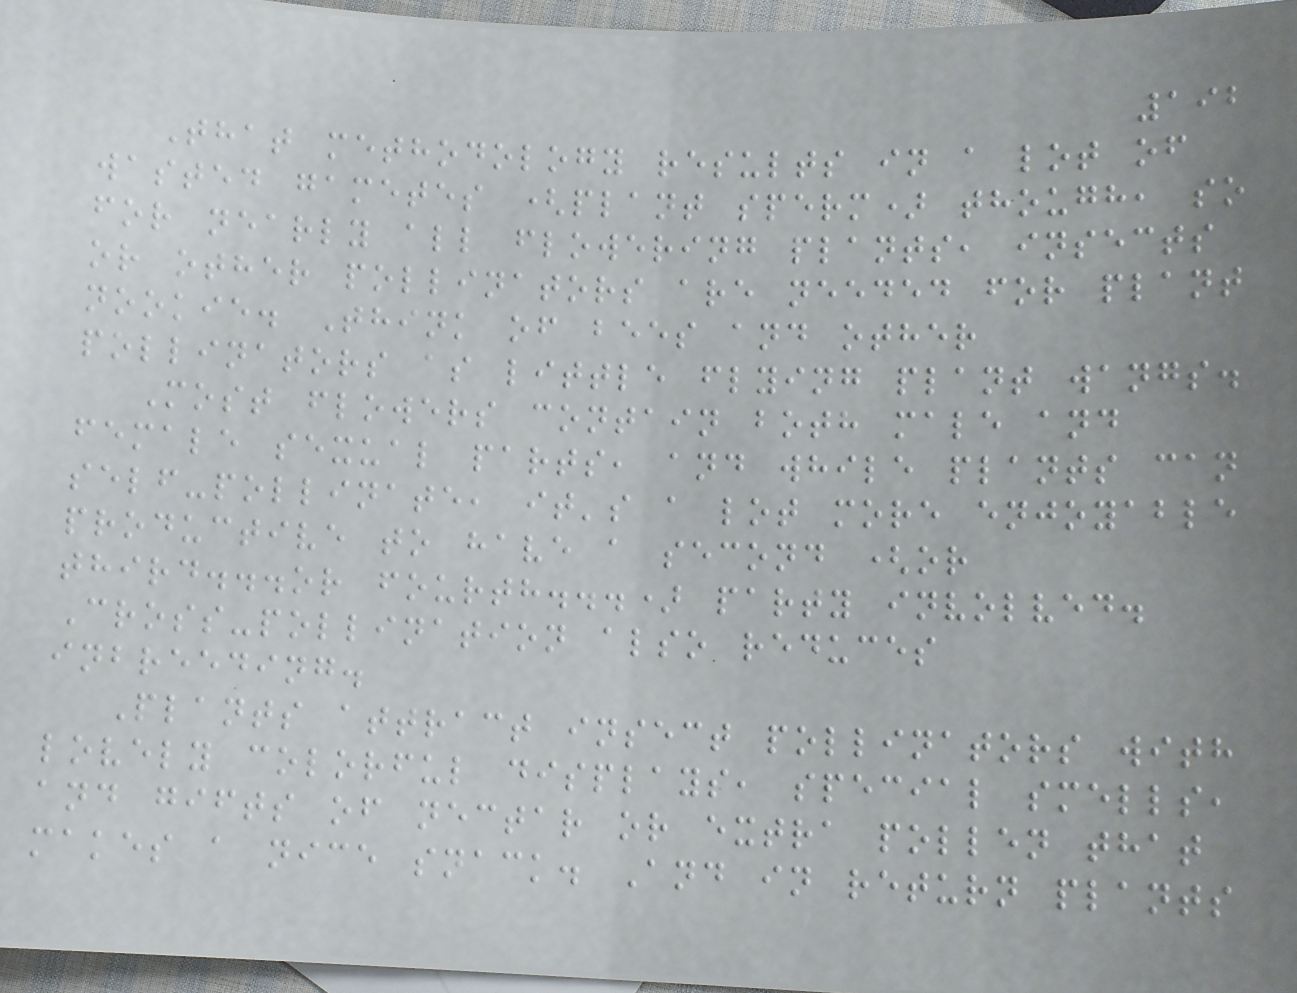192
That methodology results in a lot of
wasted gametes (plant sperm) though, so
for nearly all flowering plants, insects
or other pollinators are needed for plant
nookie. Think of bees and other
pollinators as little flying plant wangs.
Most flowers contain both male and
female sexual parts, and while plants can
self-pollinate, it's a lot more enjoyable
productive to have a second (or
third...or fourth...) party involved.
Cross-pollination also reduces
inbreeding.
Plants attract insect pollinators with
lovely colorful displays, special smells,
and gifts of nectar or extra pollen that
makes a nice snack. And in return plants
